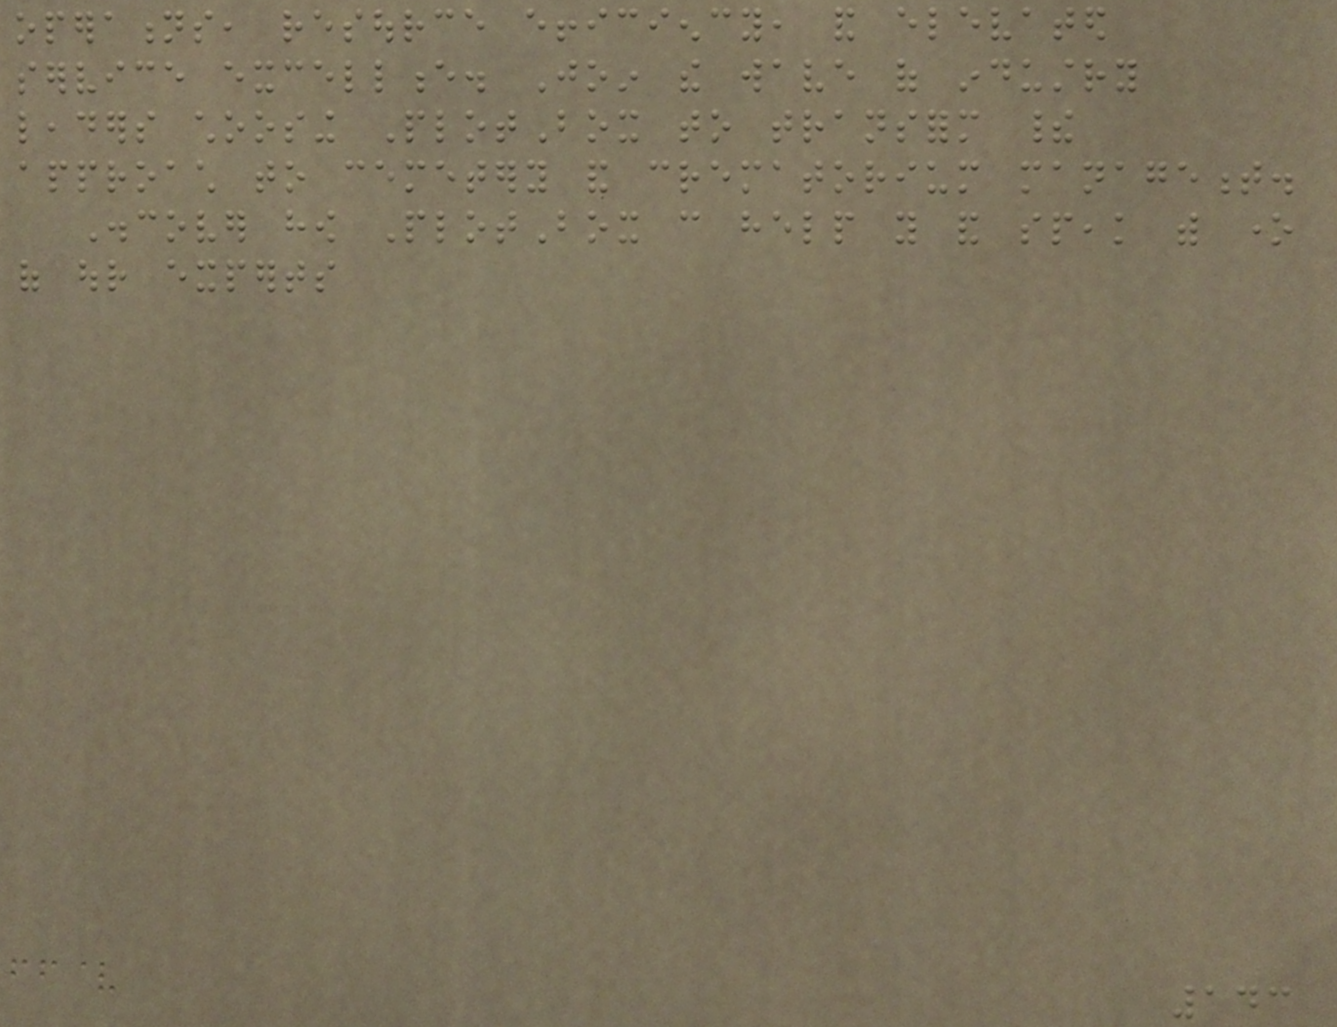operations, resource efficiency, and elevated
service excellence. Join the wave of industry
leaders choosing PlotBox to transform their
approach to cemetery and crematorium management.
Discover how PlotBox can help you and speak with one
of our experts
143
